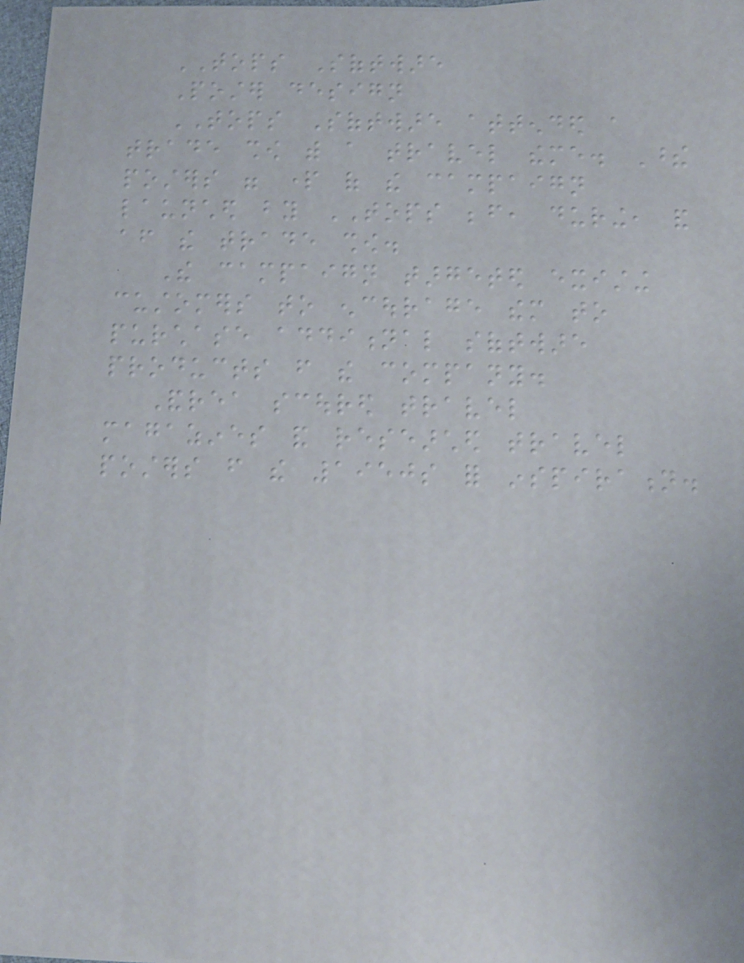TOPS Software
Poster design
TOPS Software attended a
trade show with a travel theme. These
posters were part of the campaign
launched by TOPS before, during, and
after the trade show.
The campaign targeted existing
customers to encourage them to
purchase additional software
products from the company.
Andrea scoured travel
magazines and researched travel
posters from the 1950s for inspiration.
